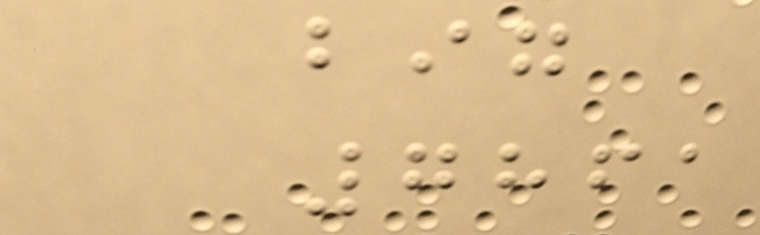big
7861
